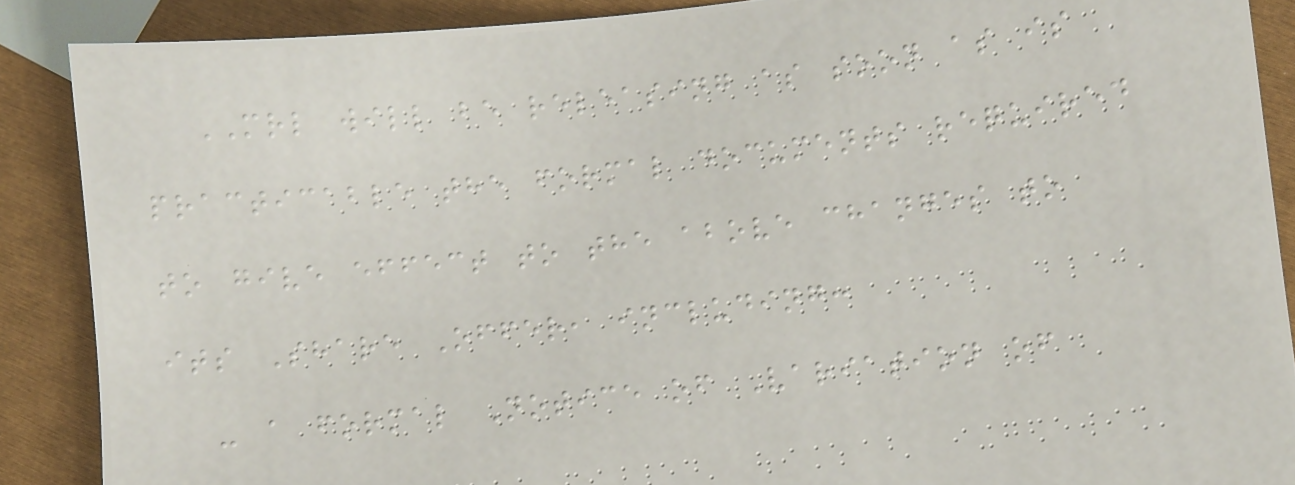MRL will be releasing as soon as is
practicable the formal documents required
to give effect to the above changes to
its Share Offer, including:
- a formal Notice of Variation of
